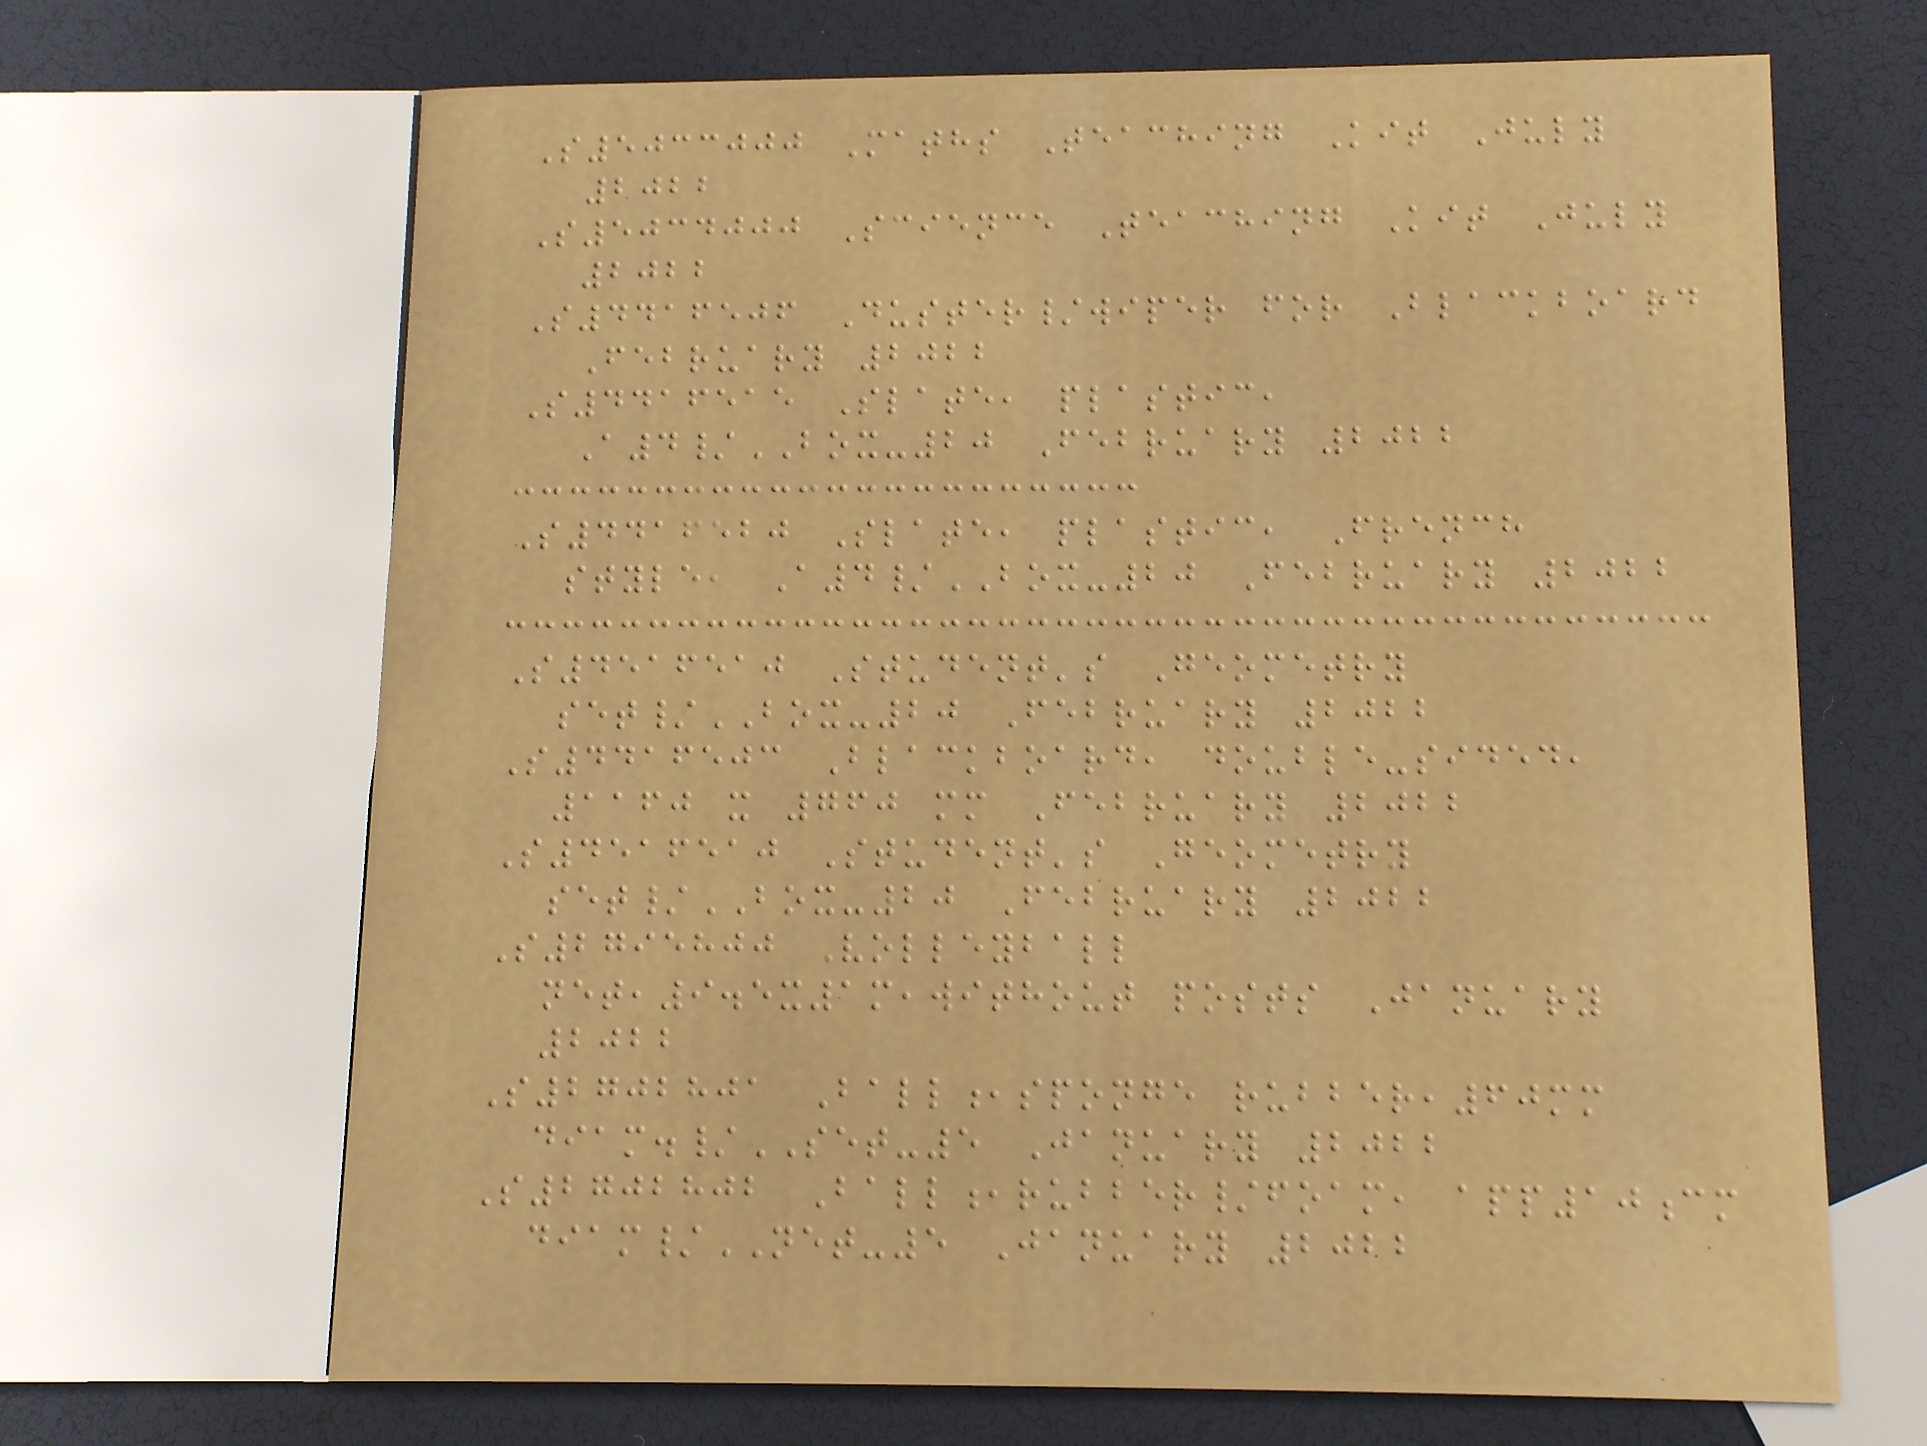S5033000 Maths Teaching Kit July
2022
S5034000 Science Teaching Kit July
2022
S4416506 Duster/wiper for Blackboard
February 2022
S4416515 Slate, plastic,
A4/BOX-20 February 2022
S4416520 Slate, plastic, French
style, A4/BOX-20 February 2022
S4516510 Student's Geometry
set/BOX-20 February 2022
S4416503 Blackboard, double-sided,
1160 x 760 mm February 2022
S4516510 Student's Geometry
set/BOX-20 February 2022
S2795800 Volleyball
net,9.5x1m,without posts January
2022
S2702801 Ball,sponge rubber,60mm
diam./SET-5 January 2022
S2702802 Ball,rubber/foam, app10cm
diam/NET-5 January 2022
